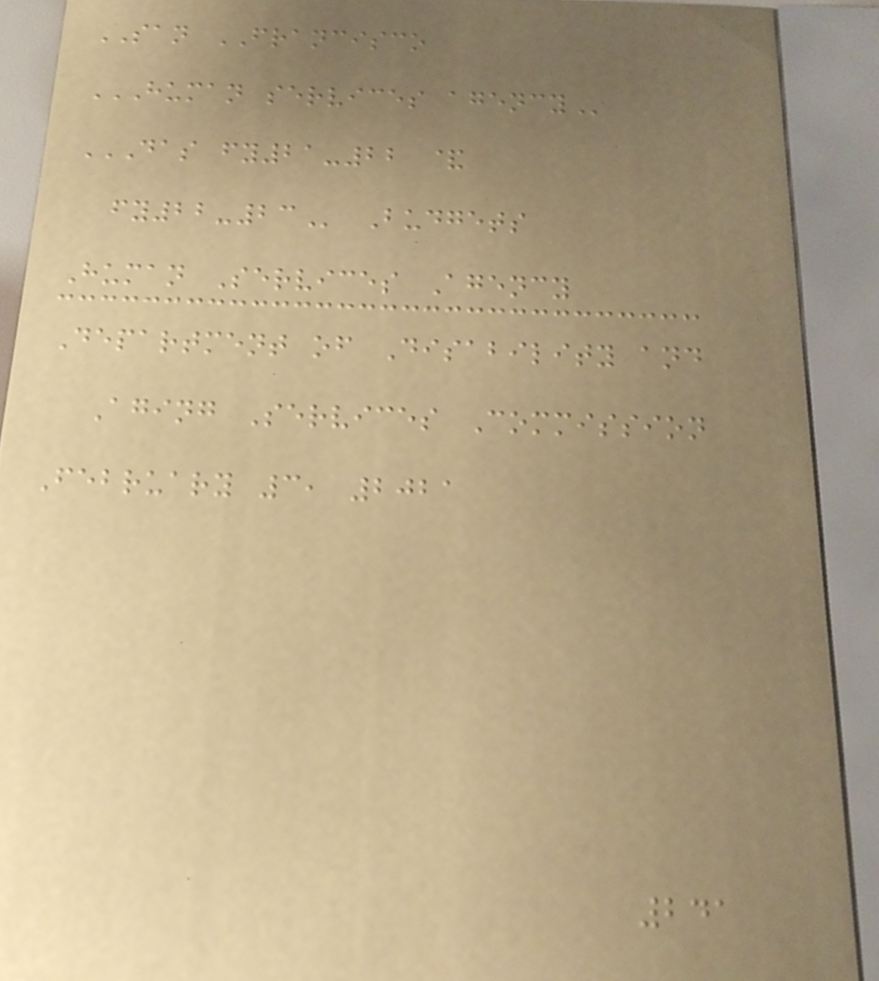SAN FRANCISCO
HUMAN SERVICES AGENCY
DAS FY21-22 &
FY22-23 Budgets
Human Services Agency
Department of Disability and
Aging Services Commission
February 3, 2021
241
